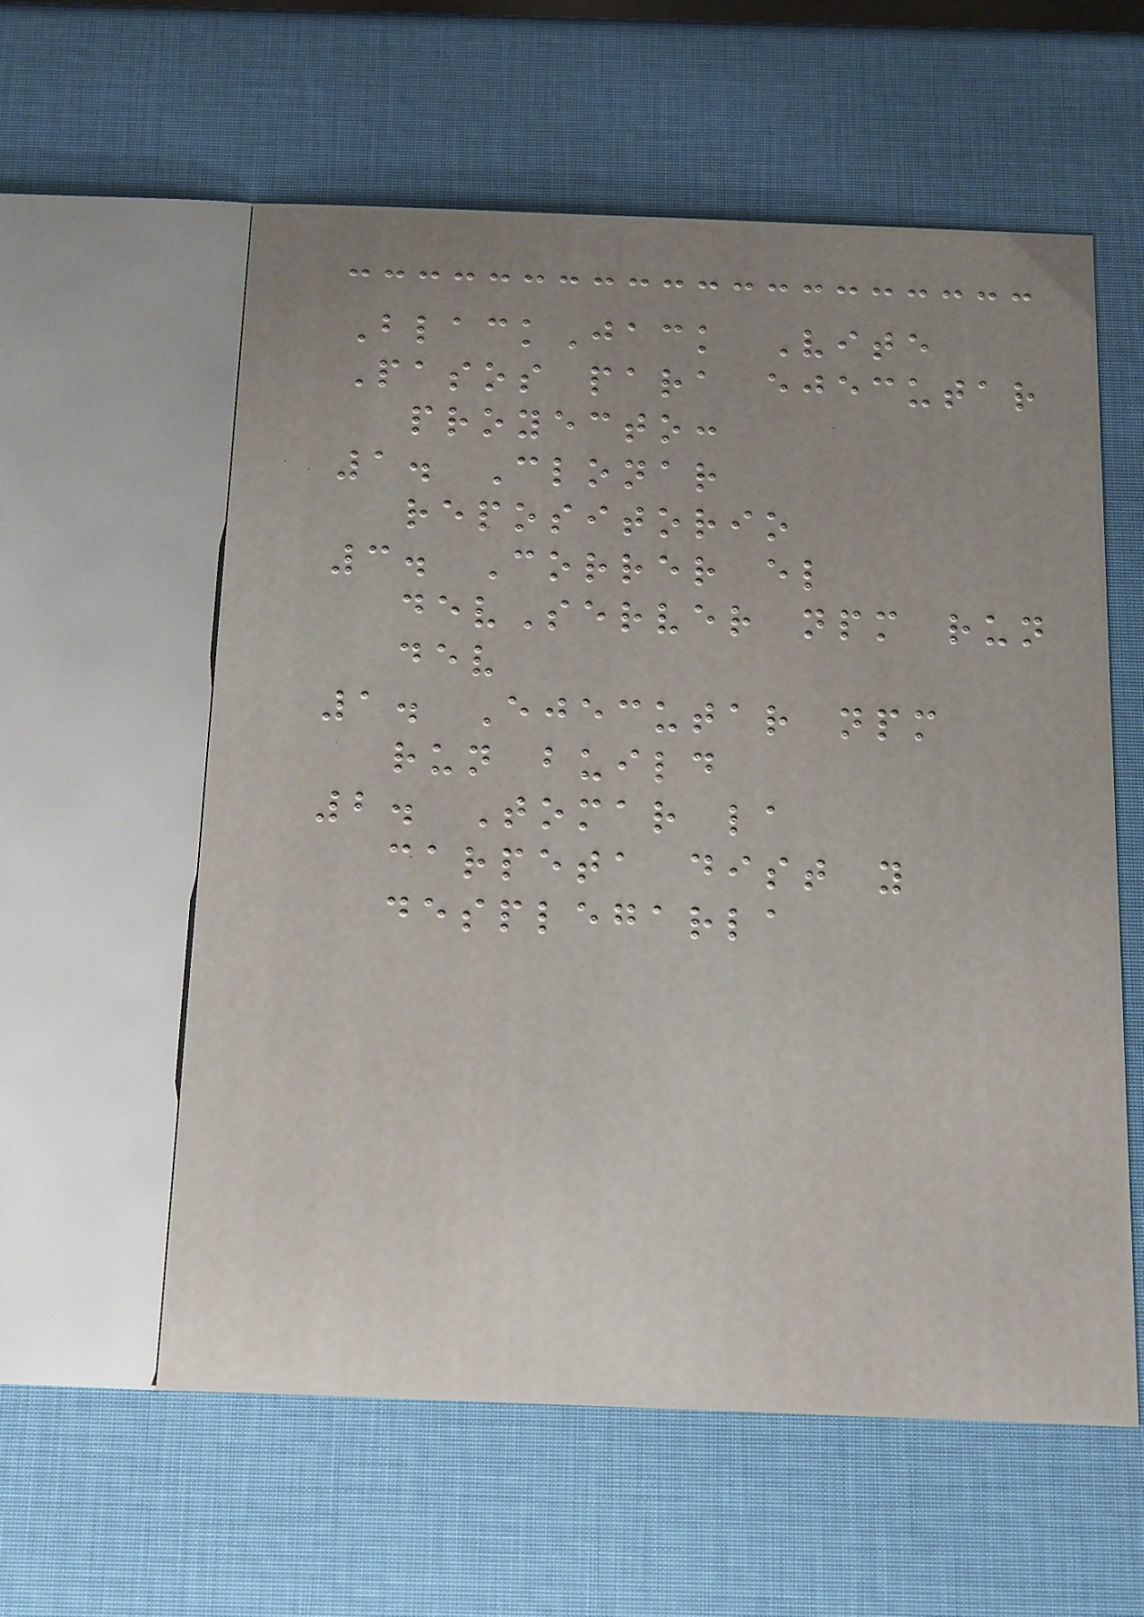BlackJack Vite
Pasos para ejecutar
proyecto:
1. Clonar
repositorio
3. Correr el
devServer npm run
dev
1. Ejecutar npm
run build
2. Tomar la
carpeta dist y
desplegarla
